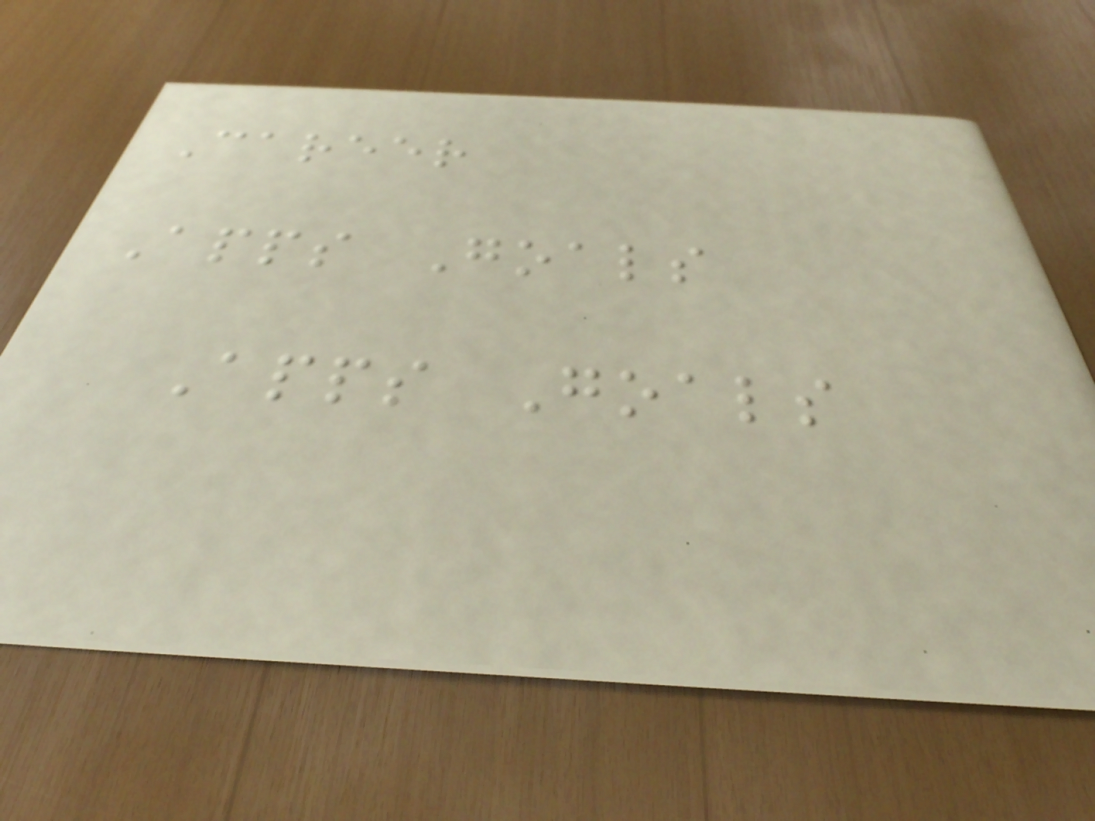Career
Apps Goals
Apps Goals
